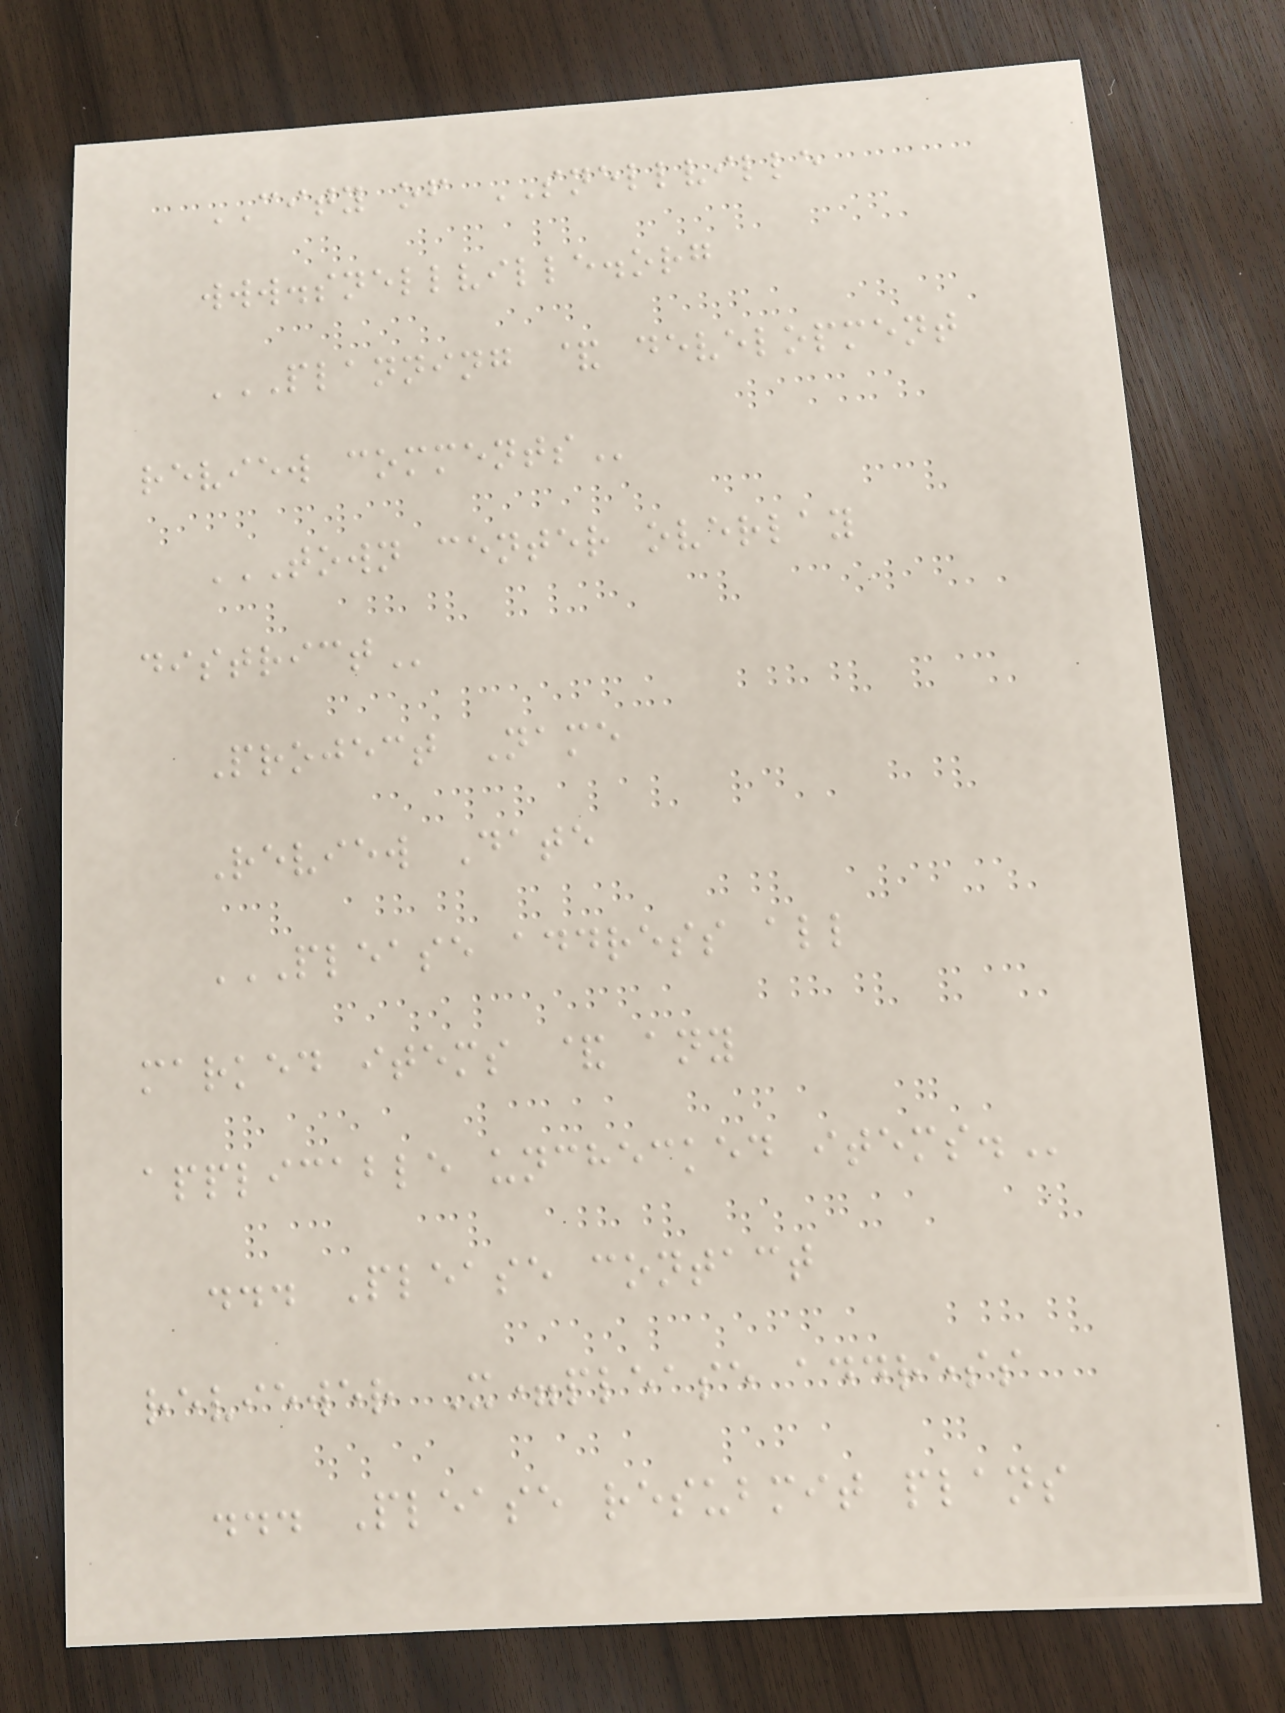CITY of SNELLVILLE
www.snellville.org
PLANNING & DEVELOPMENT
REVIEW COMMENTS
TOWN CENTER OVERLAY
DISTRICT
Project Name
Review Date
PLEASE ADDRESS ALL
MARKED ITEMS & ANY
APPLICABLE UNCHECKED ITEMS.
... Please contact
reviewer X=please address
... Please resubmit plans
